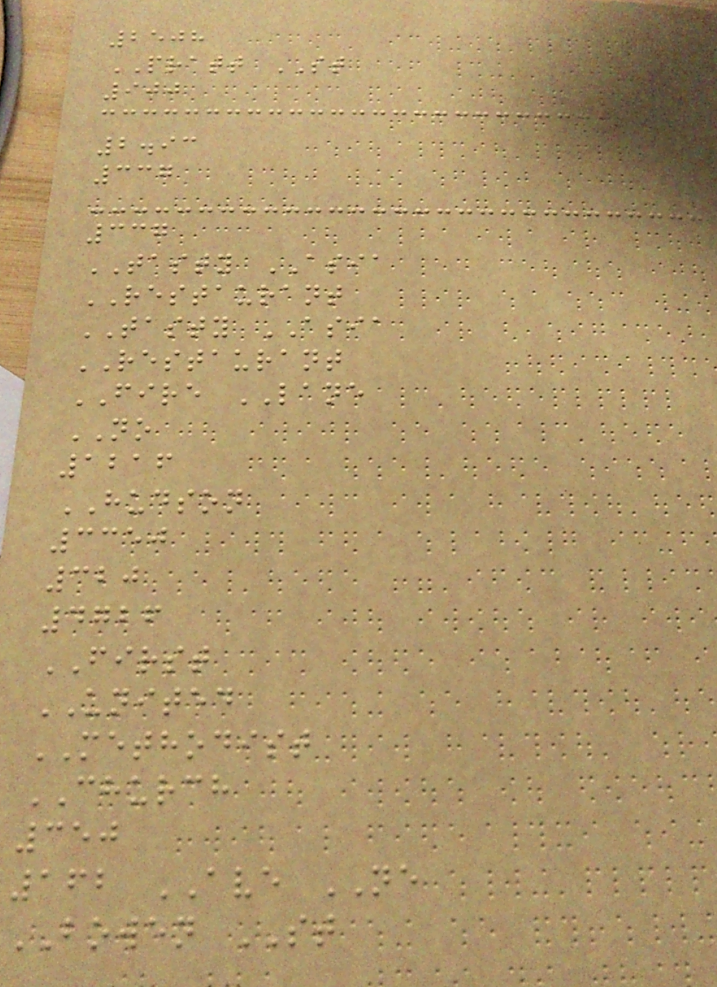2508
PRATT ST
900
2.93
337
337
TASTY ASIA
RESTAURANT
TASTY ASIA
RESTAURANT
FIRE LANE
NO
1216
HUDSON
3350
320
4726
FIRST
UNITED
METHODIST
CHURCH
350
162 AVE NE
BOWEN ST
